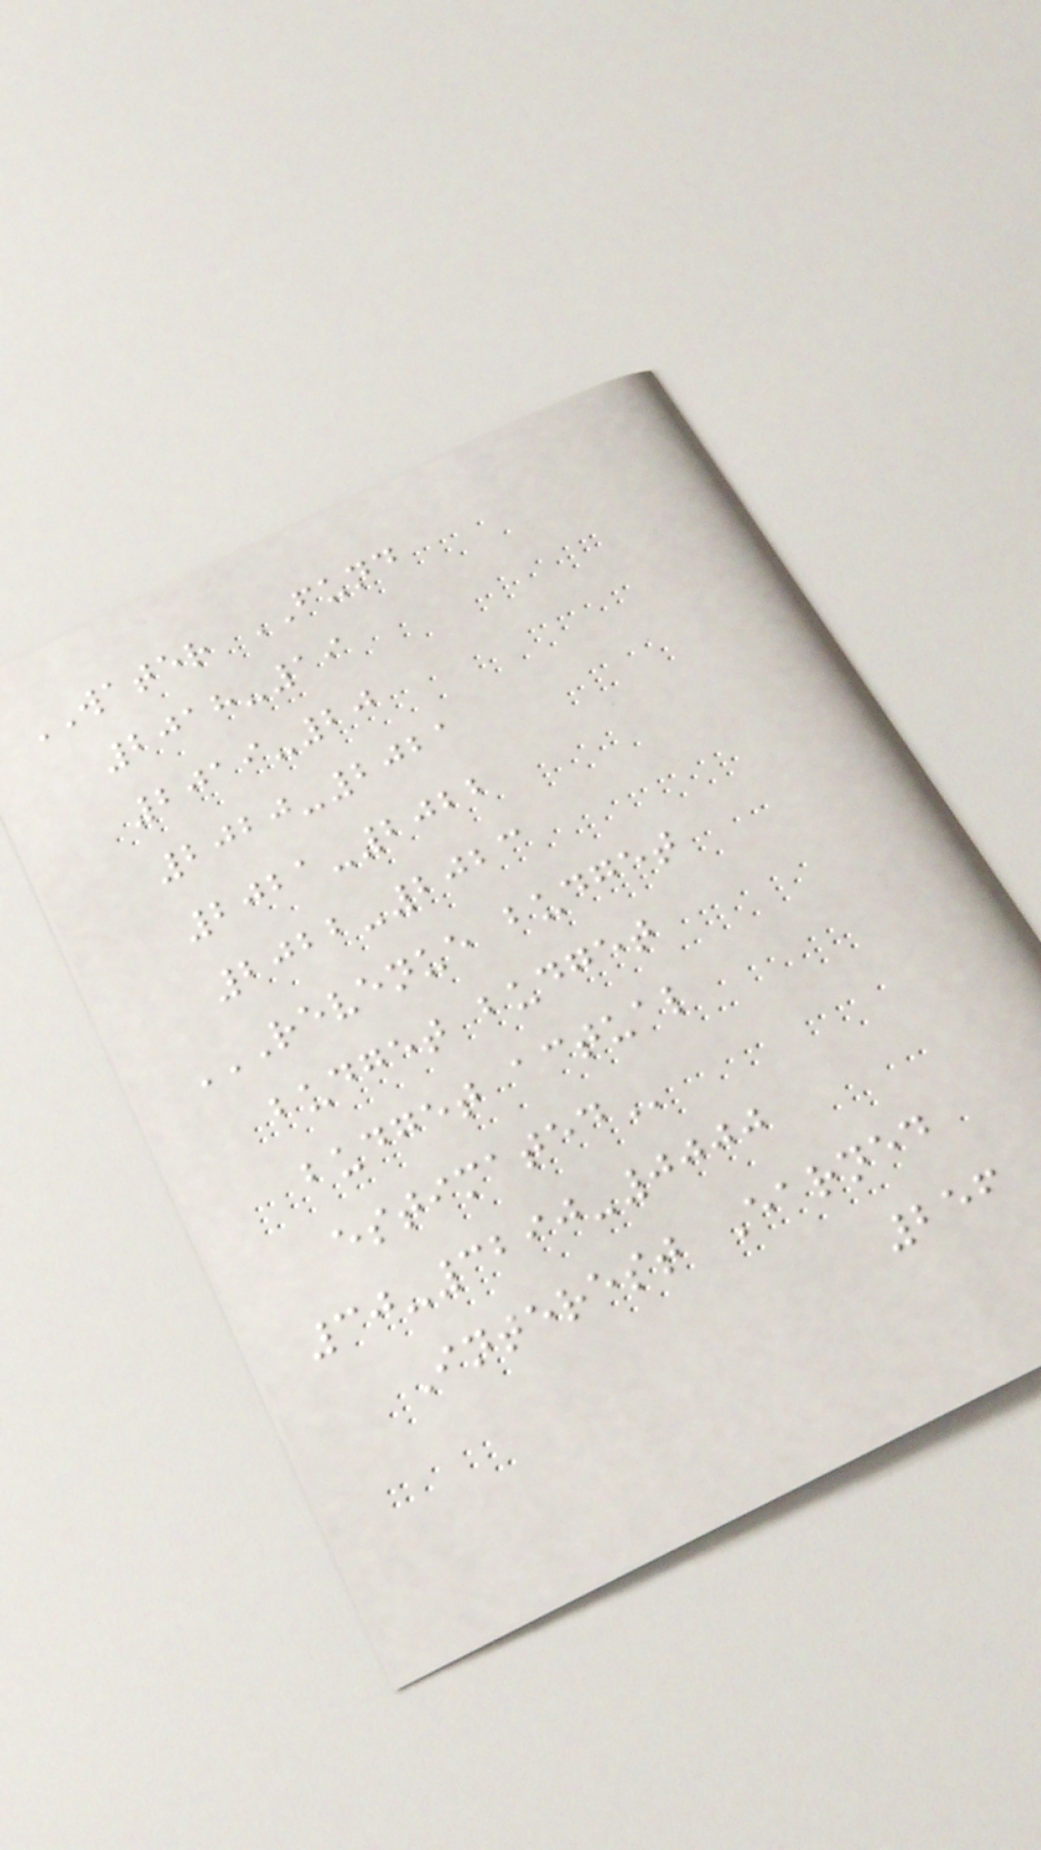WATER FUND
2018-19
2019-20
2020-2021
2021-2022
2022-2023
REVENUE BUDGET
BUDGET BUDGET
BUDGET ACTUAL
ESTIMATED
30-3290-0000
Interest Earned
256
